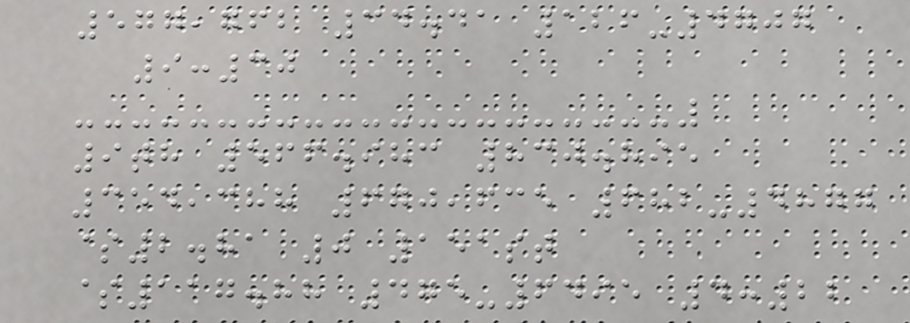577,762 34.41 126-4707
9:30
9th 566.983 830.895
354,388 670,635 682-4877
$2.81 0 151st
$117.88 475-6495 4:22
